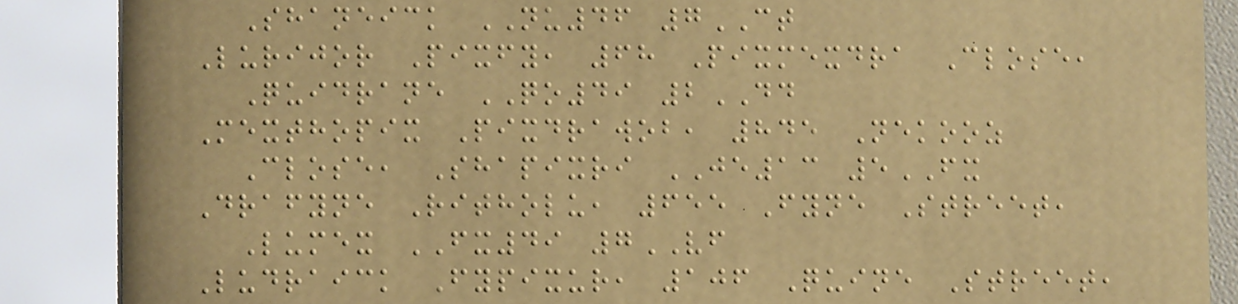Shaneick NU46 7CT
Lurijor Pixfy, 68 Pixmexdra Close,
Quidrane QO49 2DD
Mexthopix Pixdrawob, 845 Nekooz
Close, Shapixri JE13 5FX
Drafyne Ritholu, 655 Fyne Street,
Lumex FX49 7VF
Ludraick Fypixur, 106 Quine Street,
